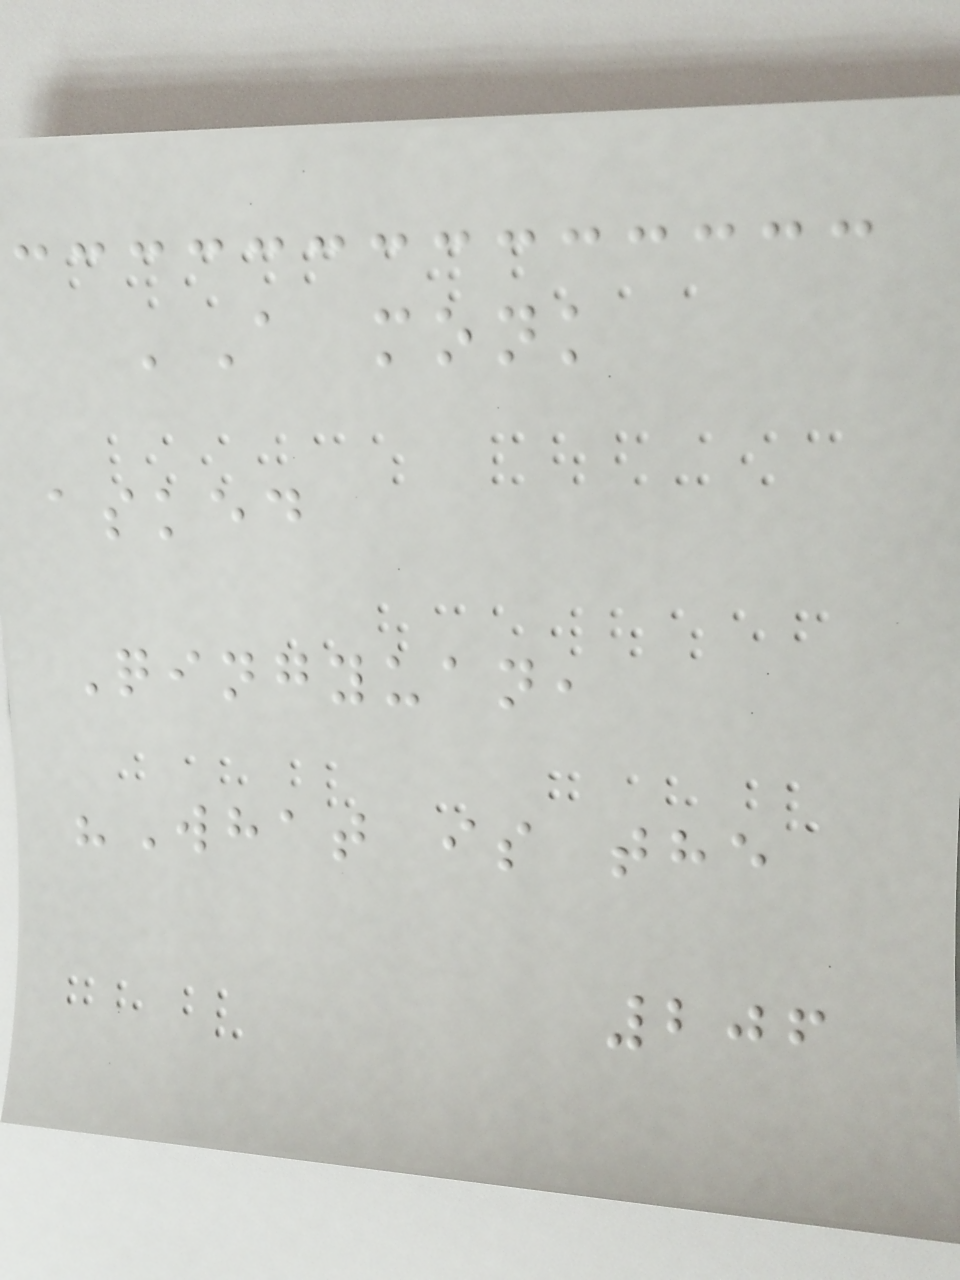'A monk
asked
Qingyuan,
"What is the
206
